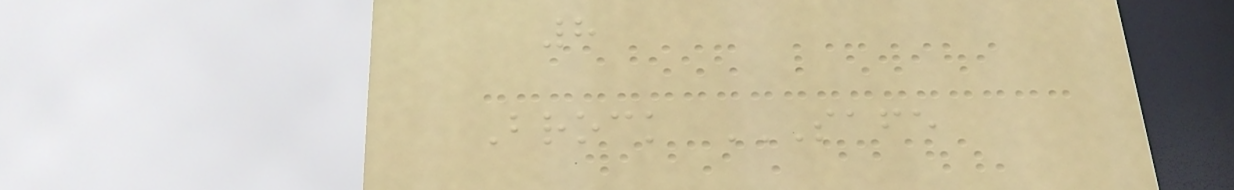8
Brock SAFE
